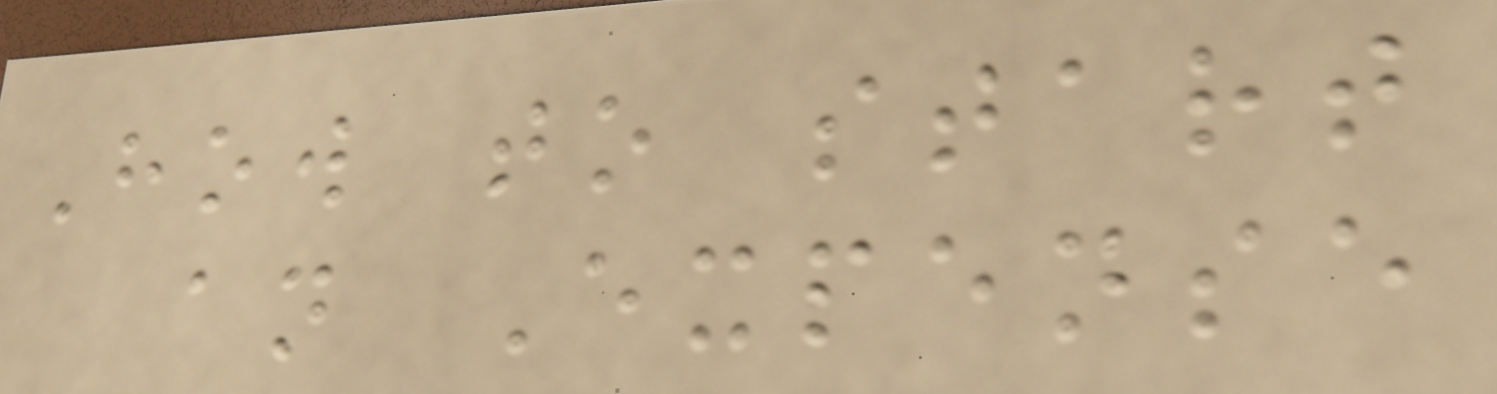How to start
an Expense
